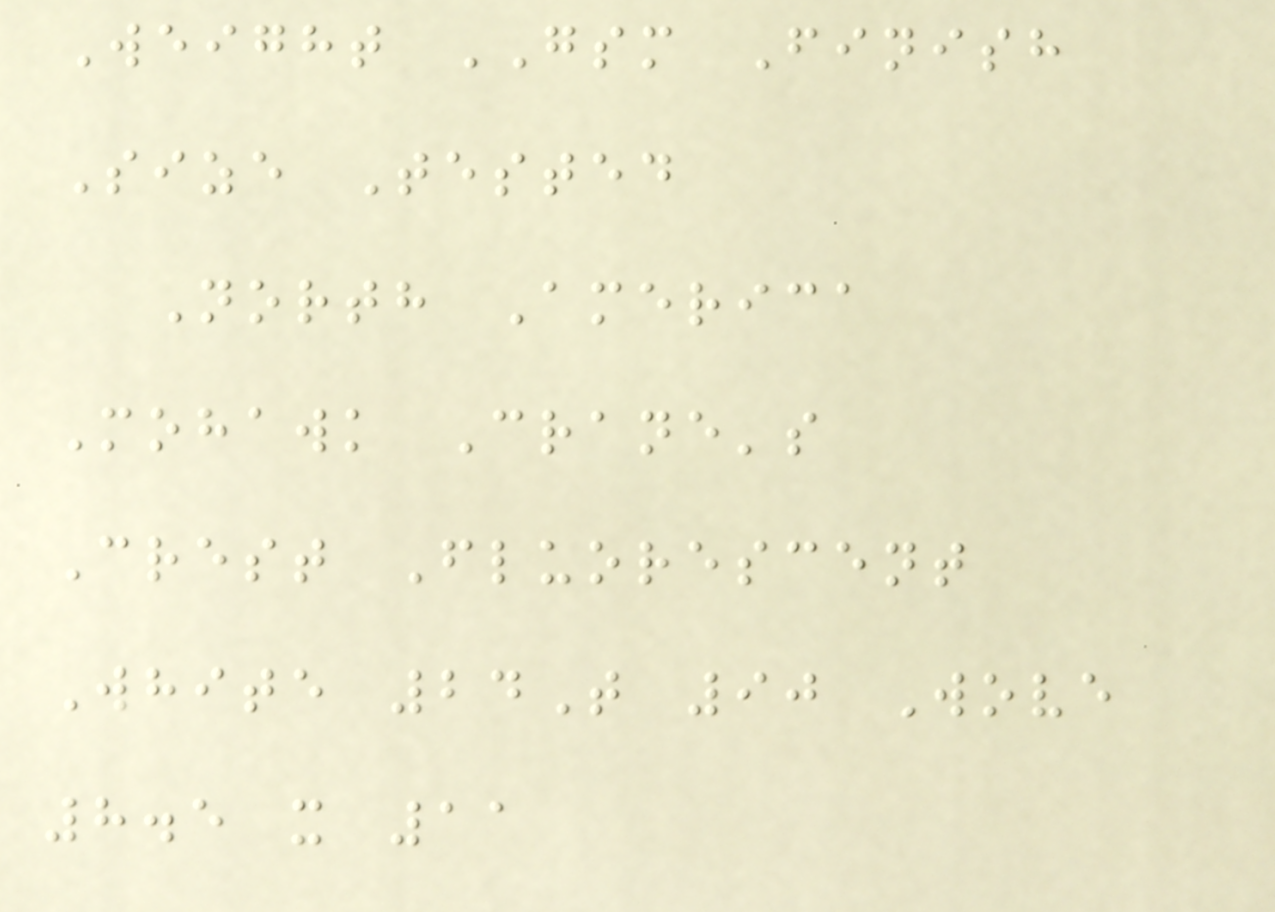Weight GSM Finish
Size Tested
North America
Mohawk Crane's
Crest Fluorescent
White 24T 90 Wove
8.5 x 11
